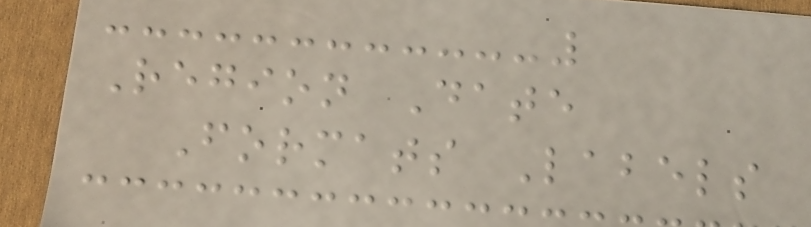Region Date
Formats Labels
